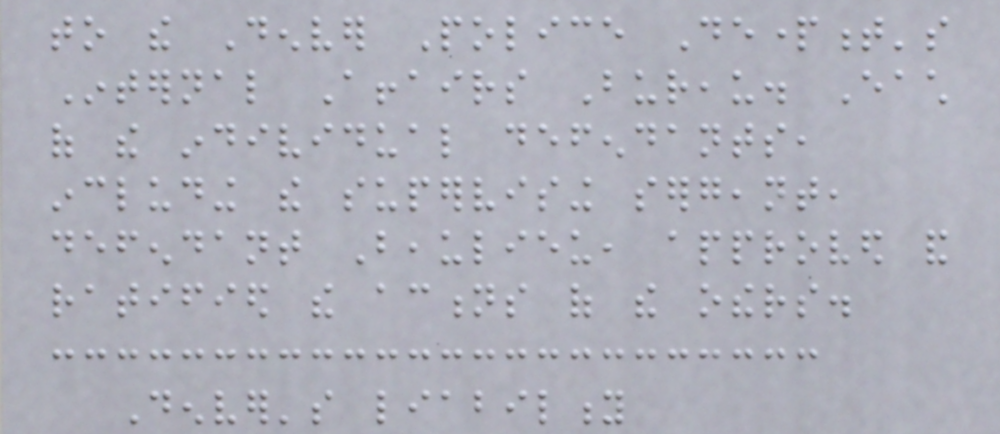to the Denver Police Department's
Internal Affairs Bureau. Each
of the individual defendants,
including the supervising sergeant,
defendant Beaulieu, approved and
ratified the actions of the others.
Denver's liability
